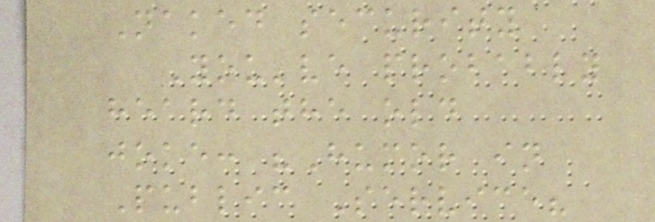Naked security
You've probably
heard the old
joke: "Humor in
Public Service?
